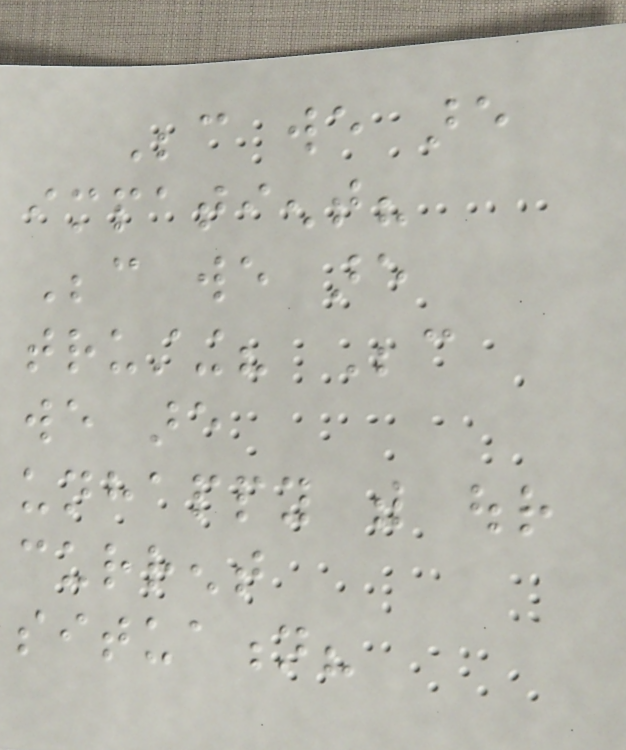Because we are
impatient?
Because we are
trusting? Because
we are
unhappy with our
current
situation?
